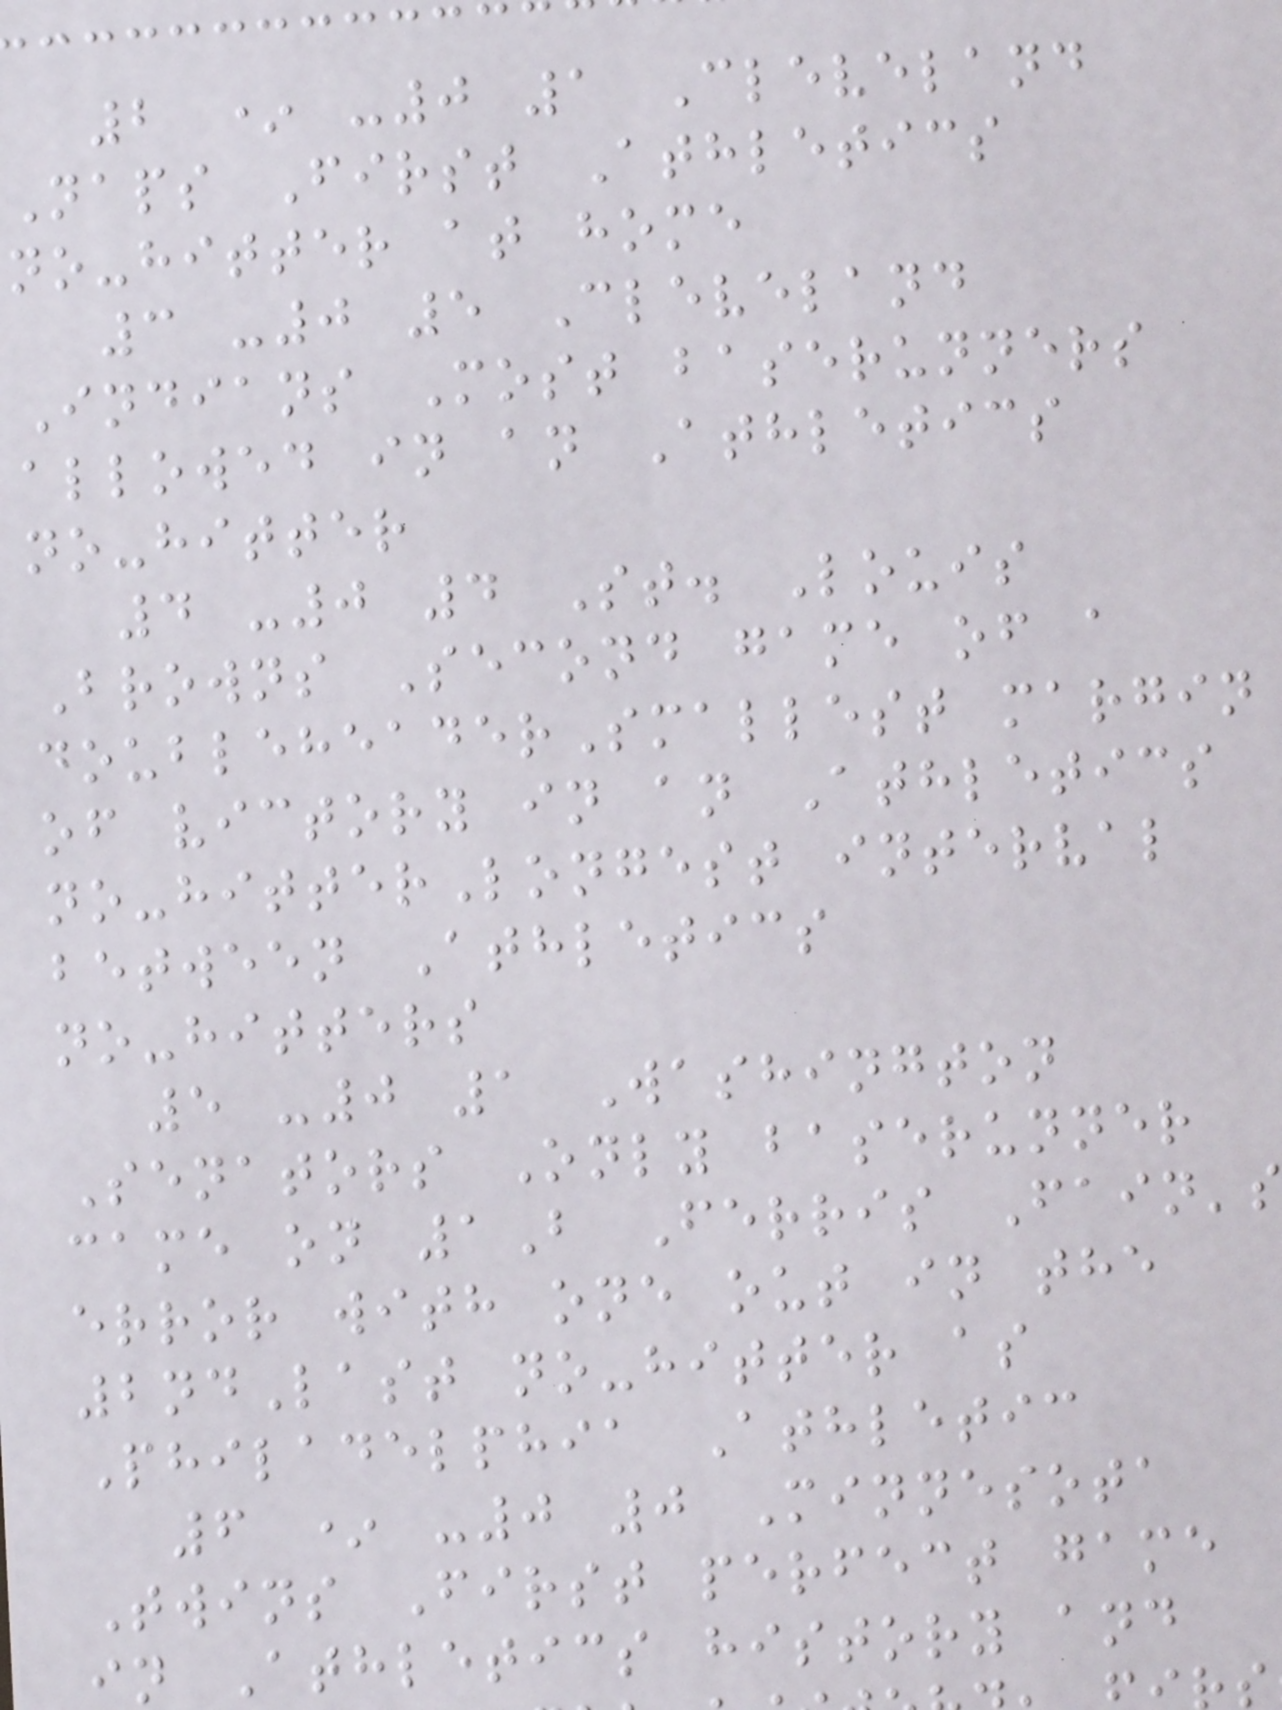2 * -0 1 Cleveland
Naps First Athletics
no-hitter at home
3 -0 5 Cleveland
Indians Most baserunners
allowed in an Athletics
no-hitter
4 -0 4 St. Louis
Browns Second game of a
doubleheaderSmallest margin
of victory in an Athletics
no-hitterLongest interval
between Athletics
no-hitters
5 -0 1 Washington
Senators Only baserunner
came on 1B Ferris Fain's
error with one out in the
2ndLast no-hitter as
Philadelphia Athletic
6 * -0 0 Minnesota
Twins First perfect game
in Athletics history and
